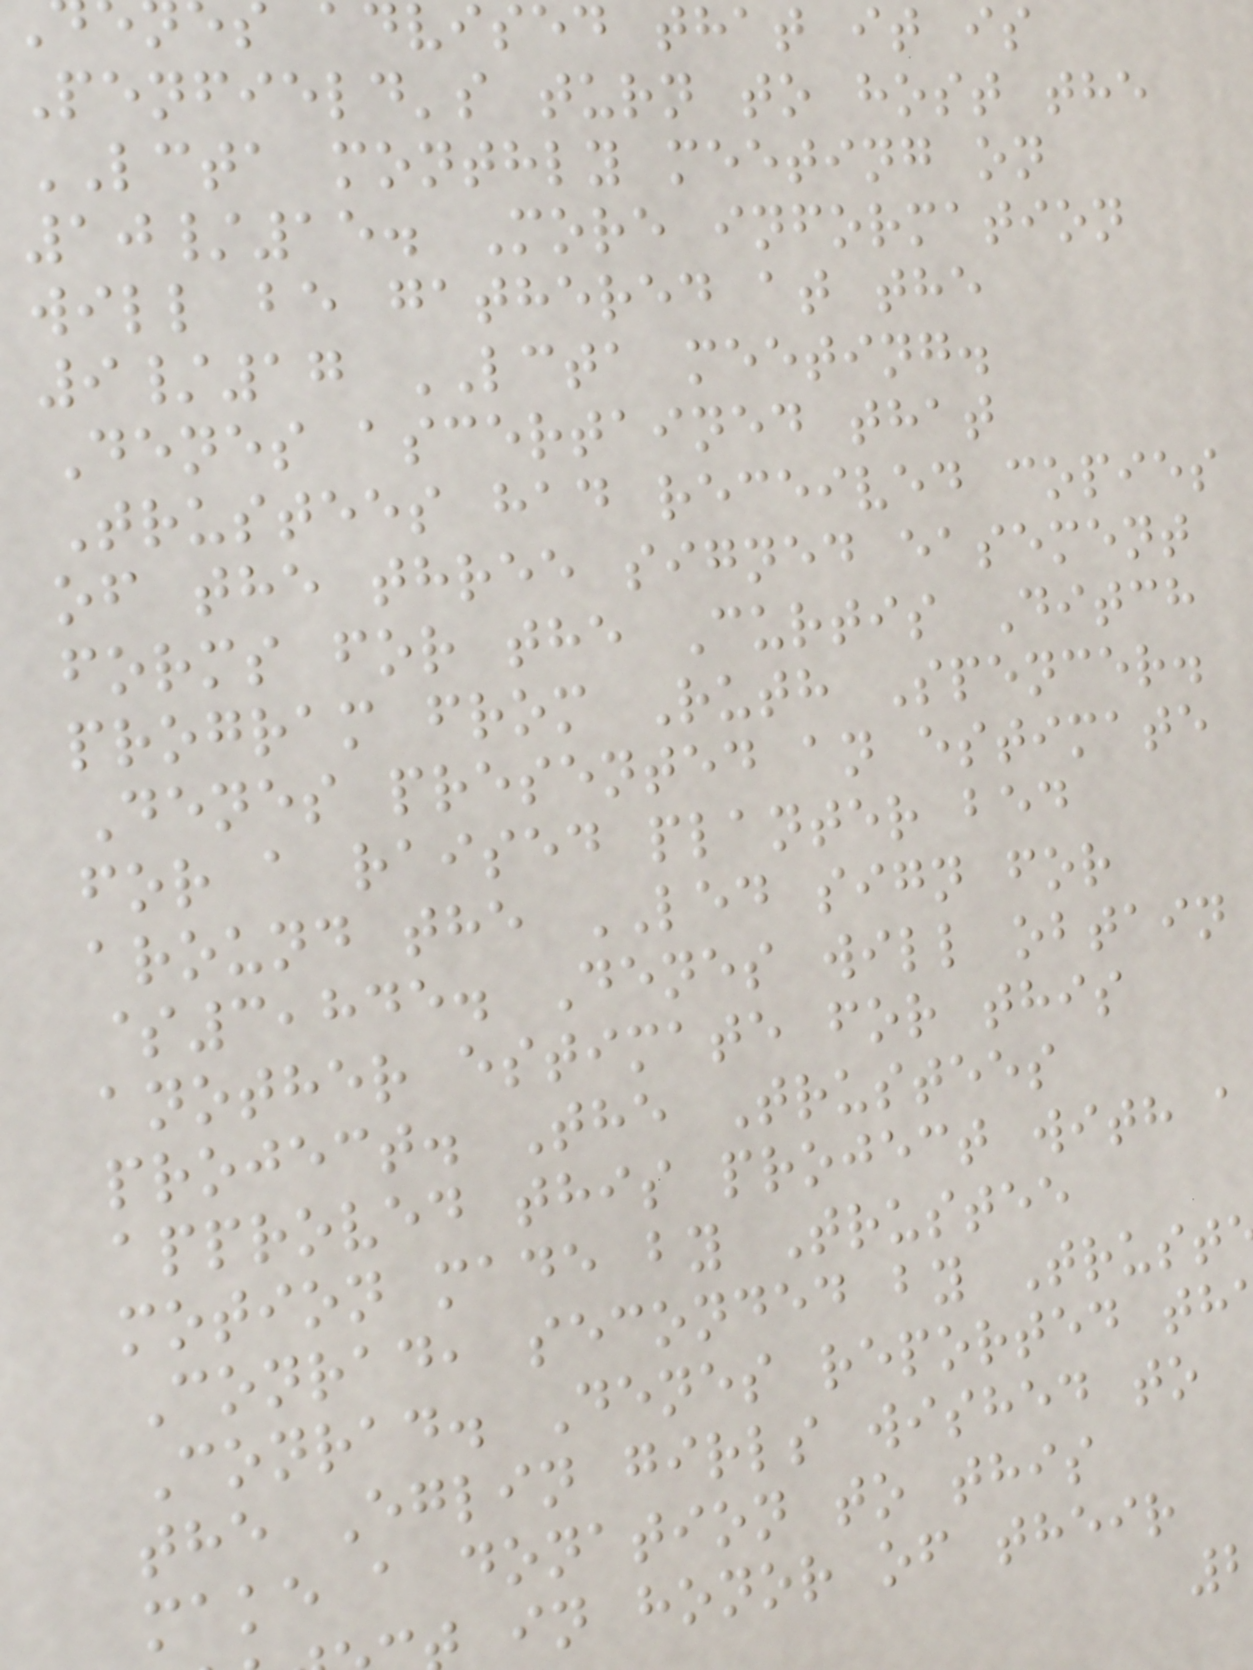advised that it is
Penfield's turn to host the
LCTA monthly meeting on
10/15. More information
will be gathered at the
9/17 LCTA meeting.
Denes ascertained that
Trustees had received copies
of the three signed easement
forms for the Curtis Ditch
program from Ruth Spencer.
Denes presented an estimate
for a raised planter bed
around the LED sign for
$3,845. Denes will obtain
another estimate for this
project. The Trustees
approved this project with a
motion made by Trustee
Conrad, seconded by Trust
Conrad. Denes reported th
the Eglin girls wished to
make a donation to this
in honor of their
